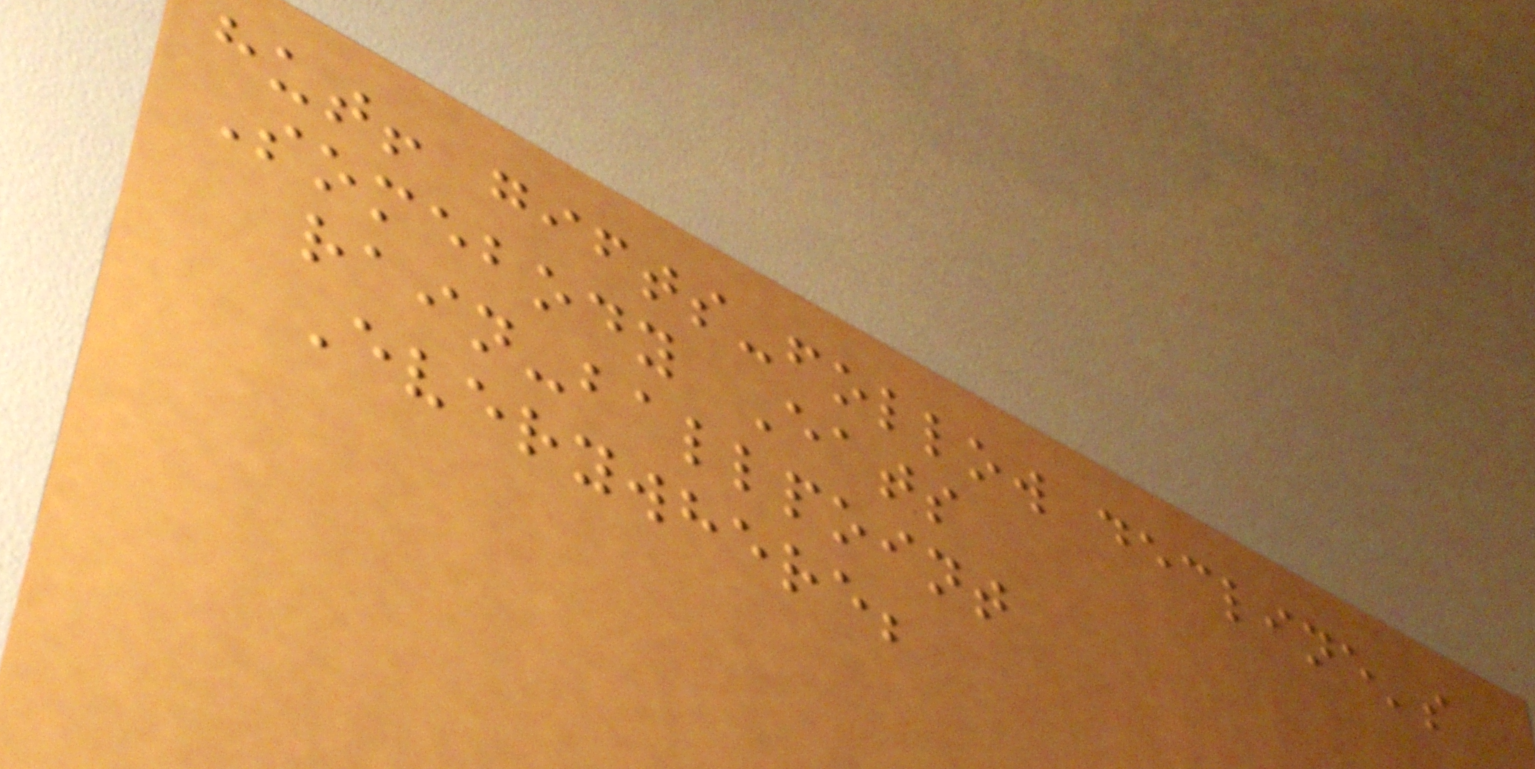hut! gifts-follow decline's
Somebody Eats
rain-ballpoint
Everywhere;
